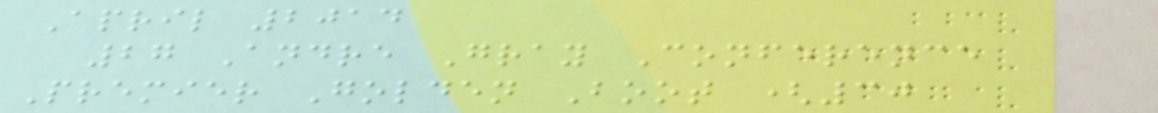April 2014
27 Andre Gray Conference
Premier Golden Boot (30
